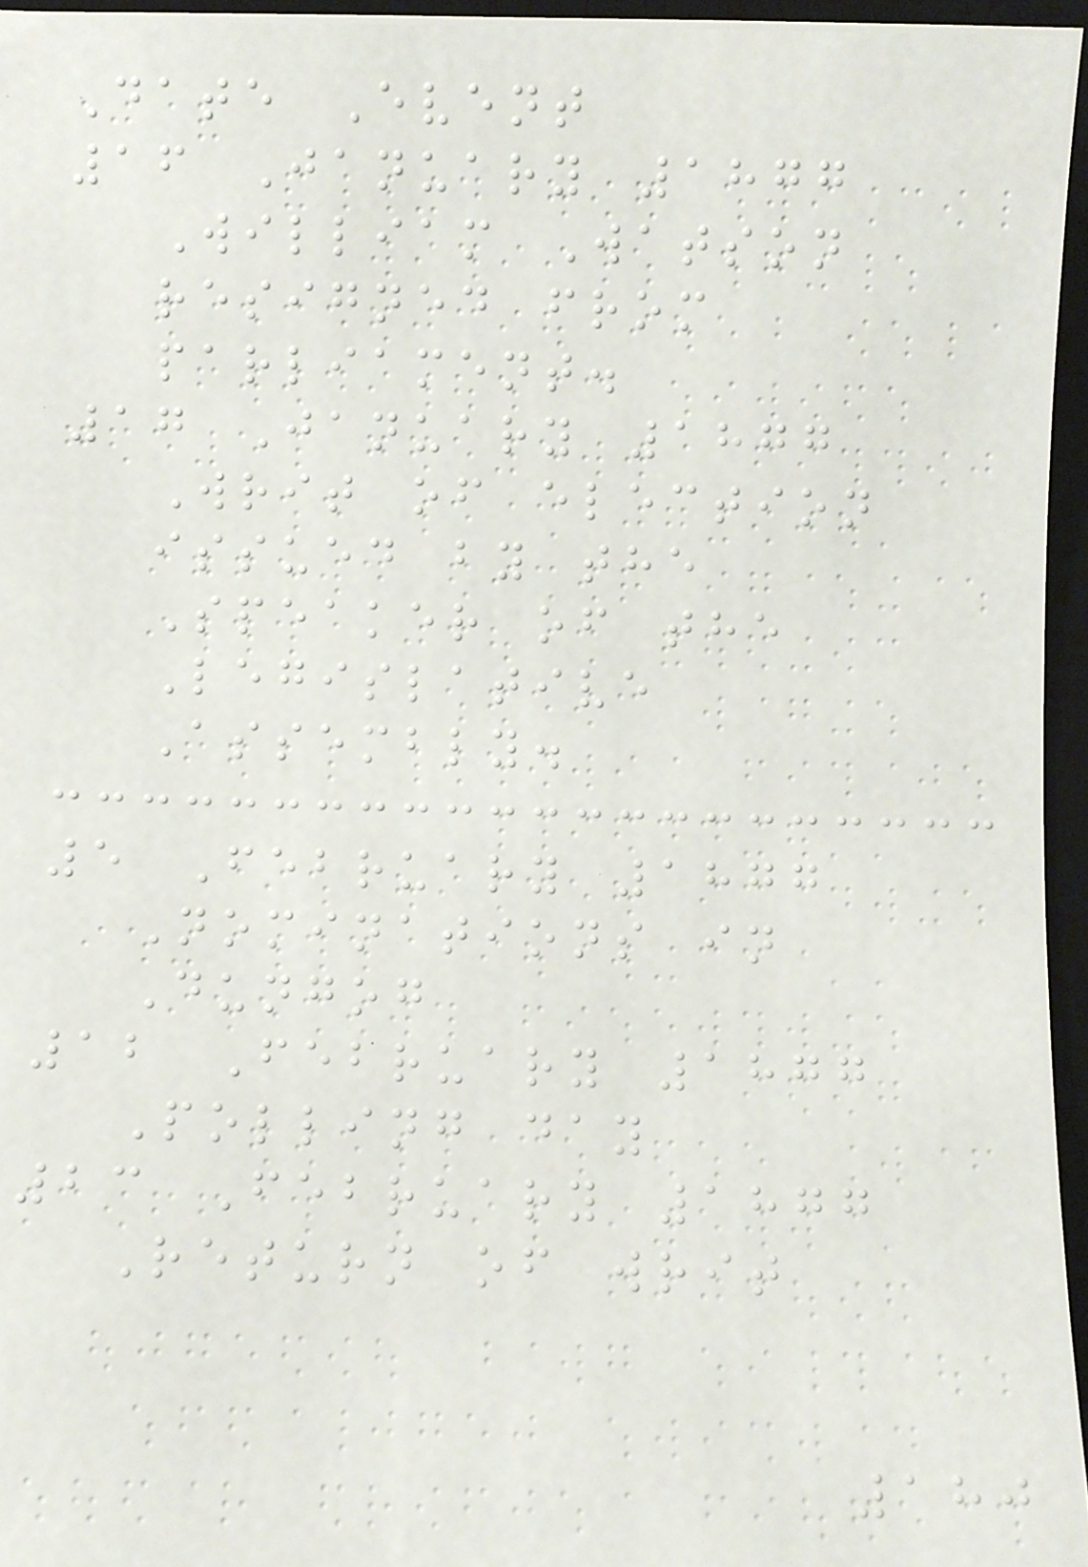Date Event
16 January 1877
William Watson
resigned from
parliament.
17 January 1877
Writ of election
issued by the
Speaker of the
Legislative
Assembly.
5 February 1877
Nominations in
Dungog
12 February 1877
Polling day
23 February 1877
Return of writ
180
